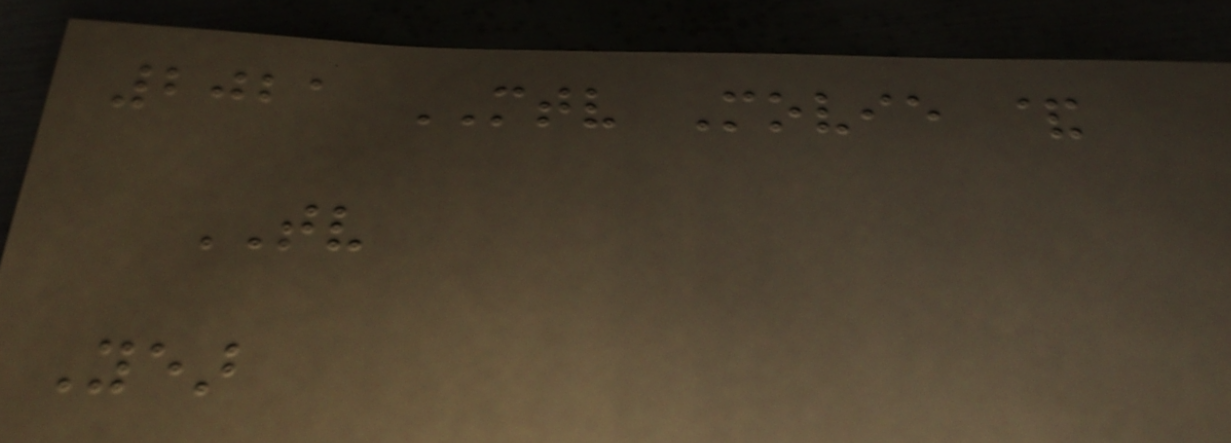2021 MTV Movie &
TV
Year
